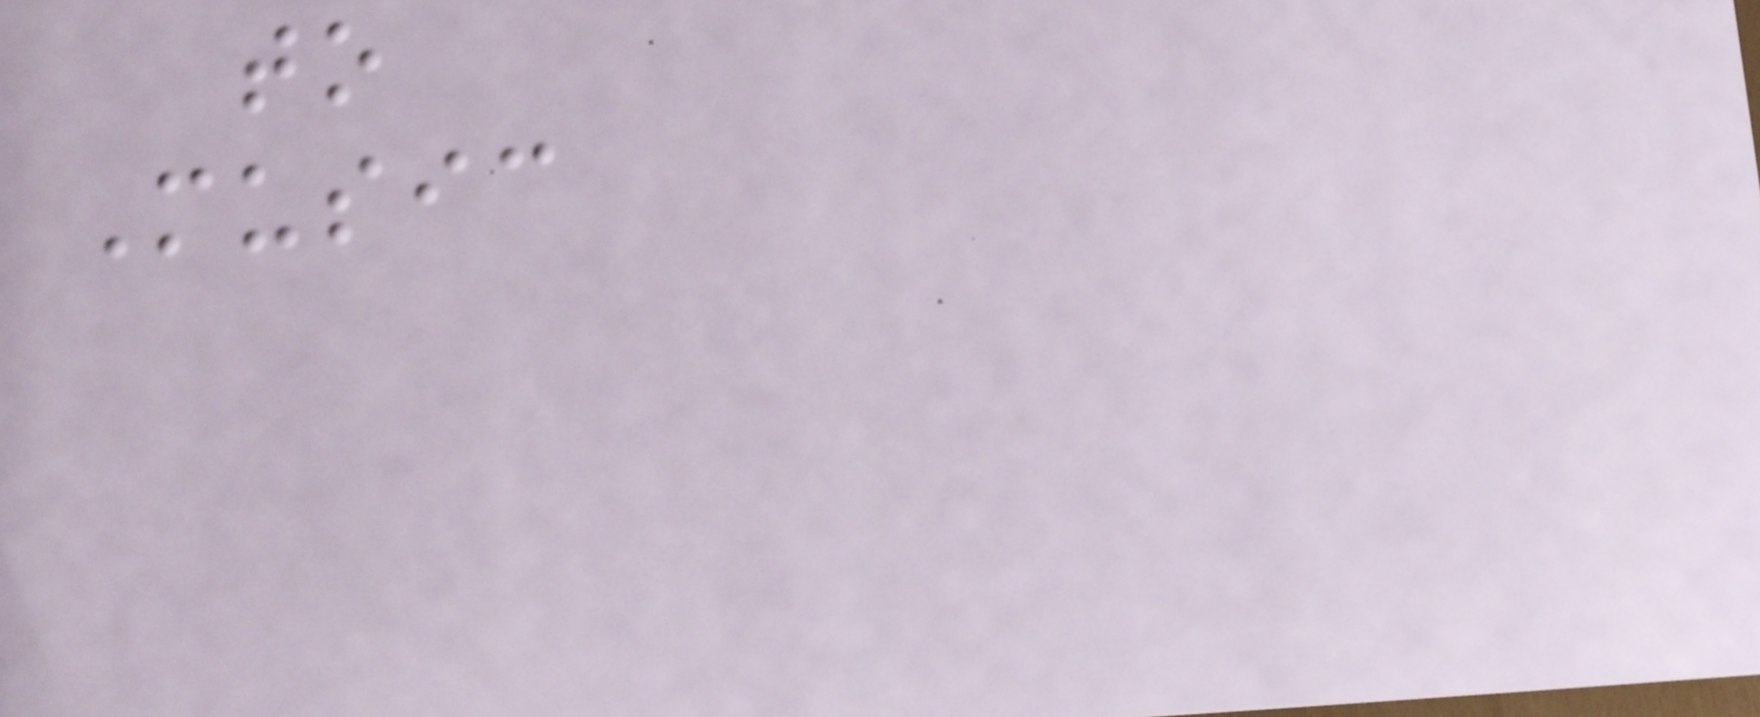to
Music
